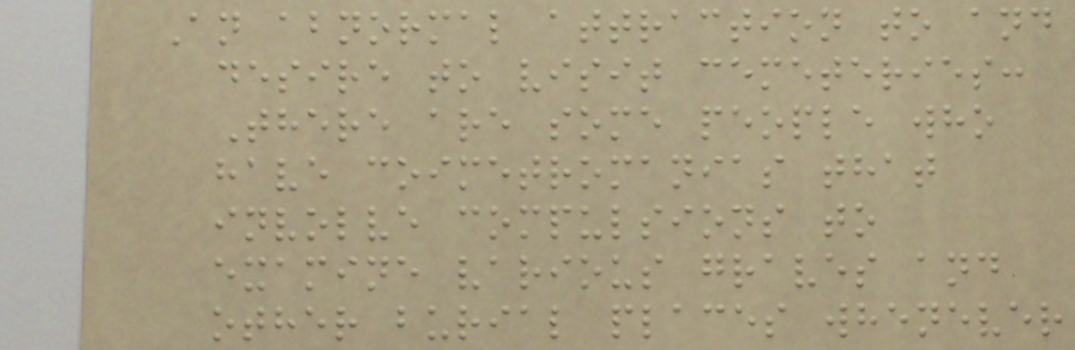An abnormal attraction to and
desire to visit cemeteries:
There are some people who
have coimetromanias that
involve compulsions to
examine various graves and
other burial places whenever
